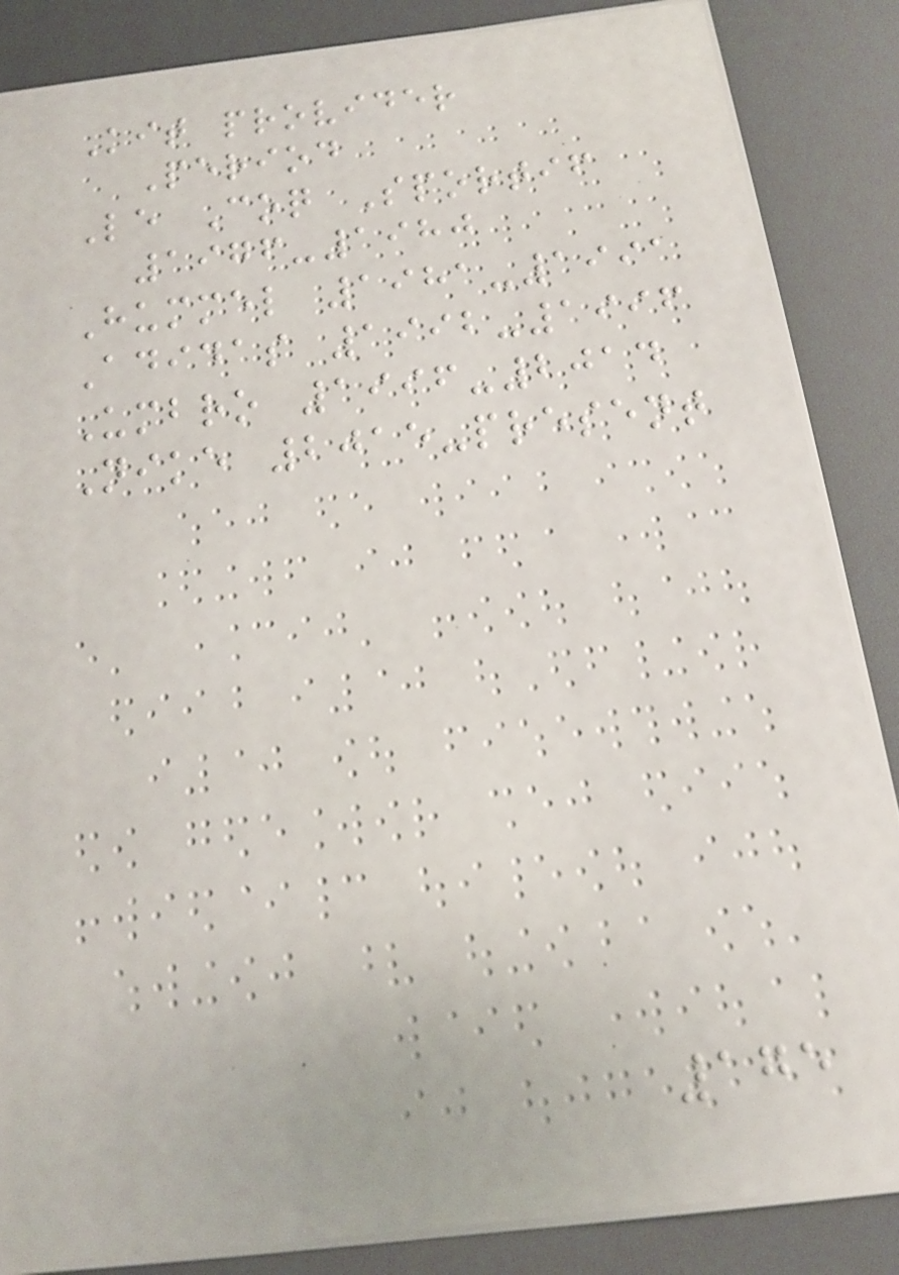Kit provider
Period
Le Coq Sportif
1976-1980
Hummel 1981-1991
Adidas 1992-1996
Umbro 1996-2014
Nike 2015-present
175
